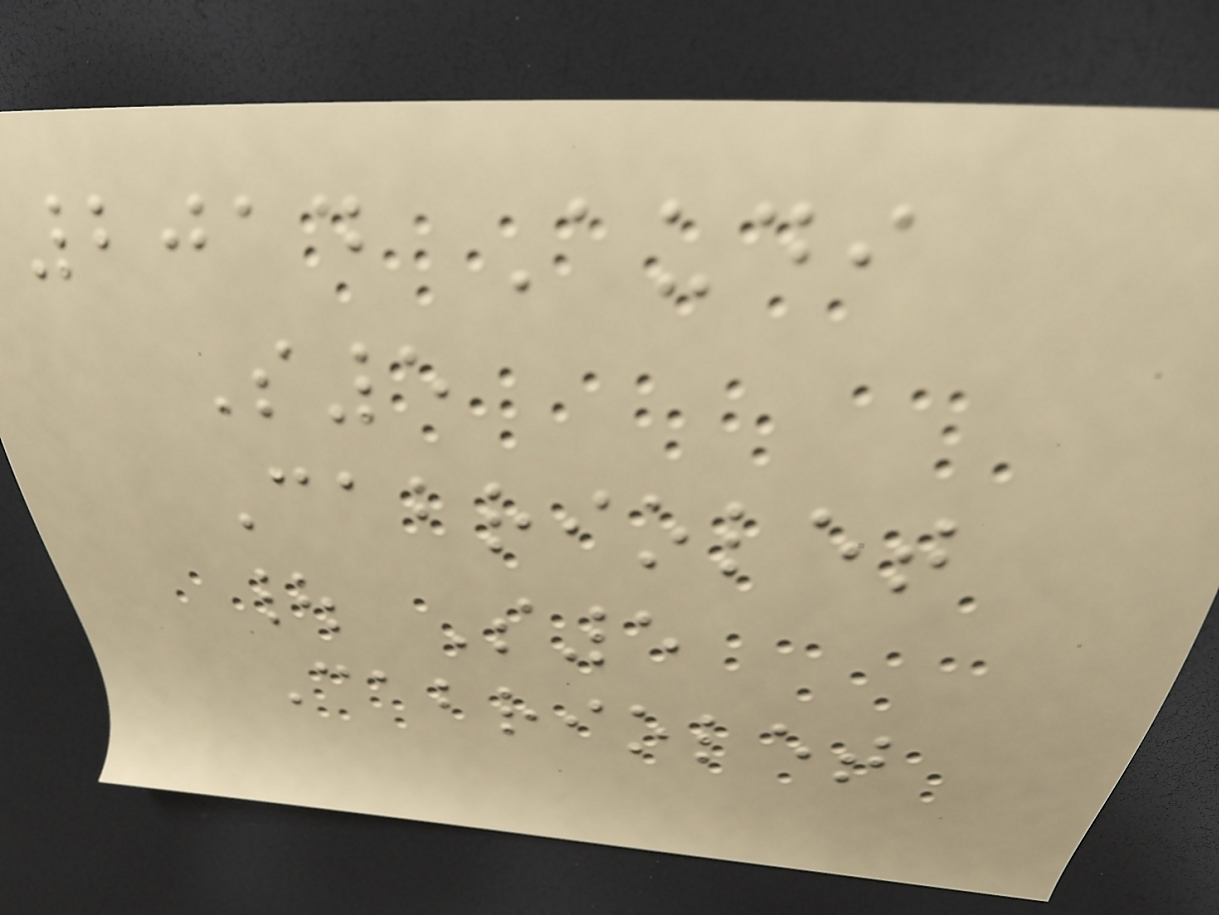2014 Audi
S5
Cabriolet
| S5
Cabriolet
